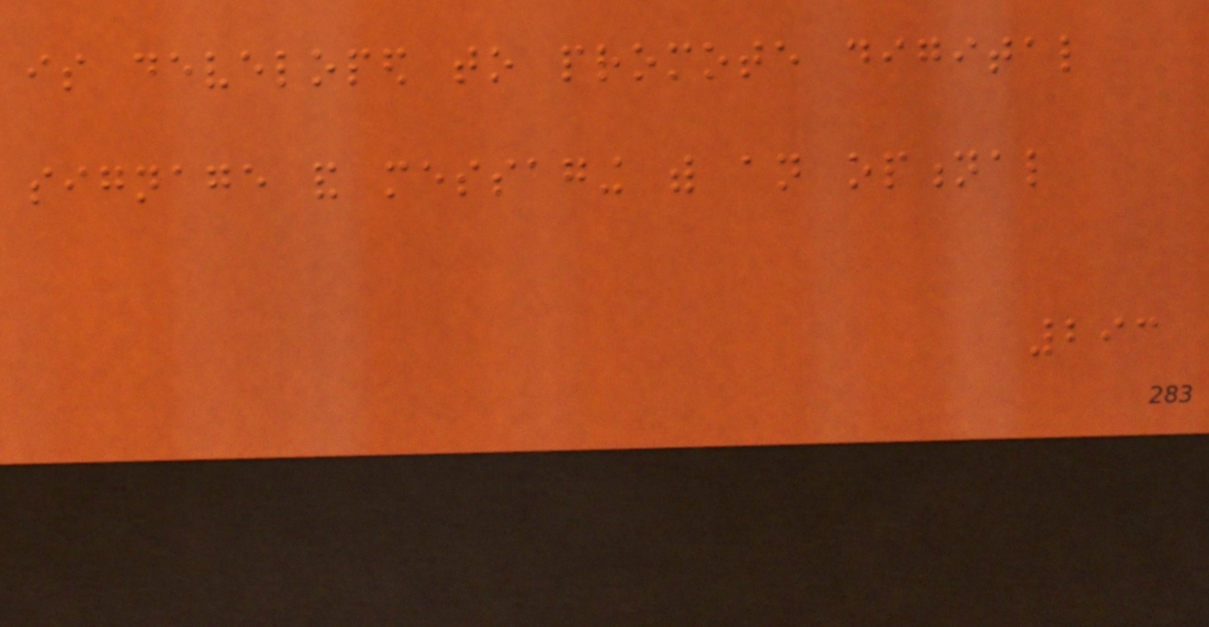is developed to promote digital
signage and messaging with an optional
293
